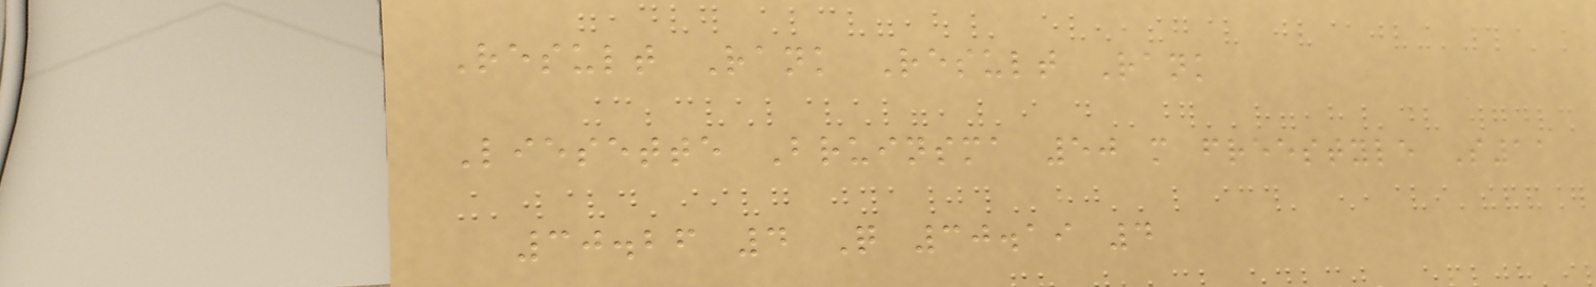Result Rank Result Rank
Liesette Bruinsma 50 m freestyle S11
30.26 4 Q 30.19 4
